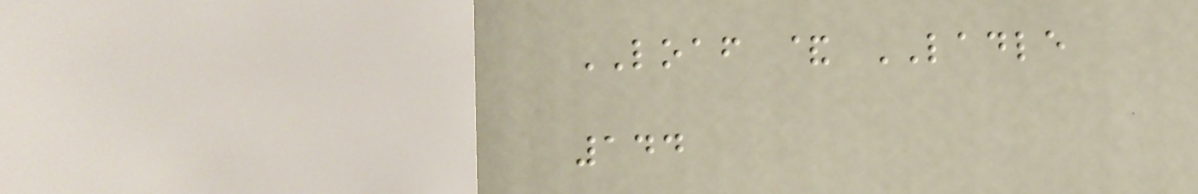LOAF & LADLE
144
